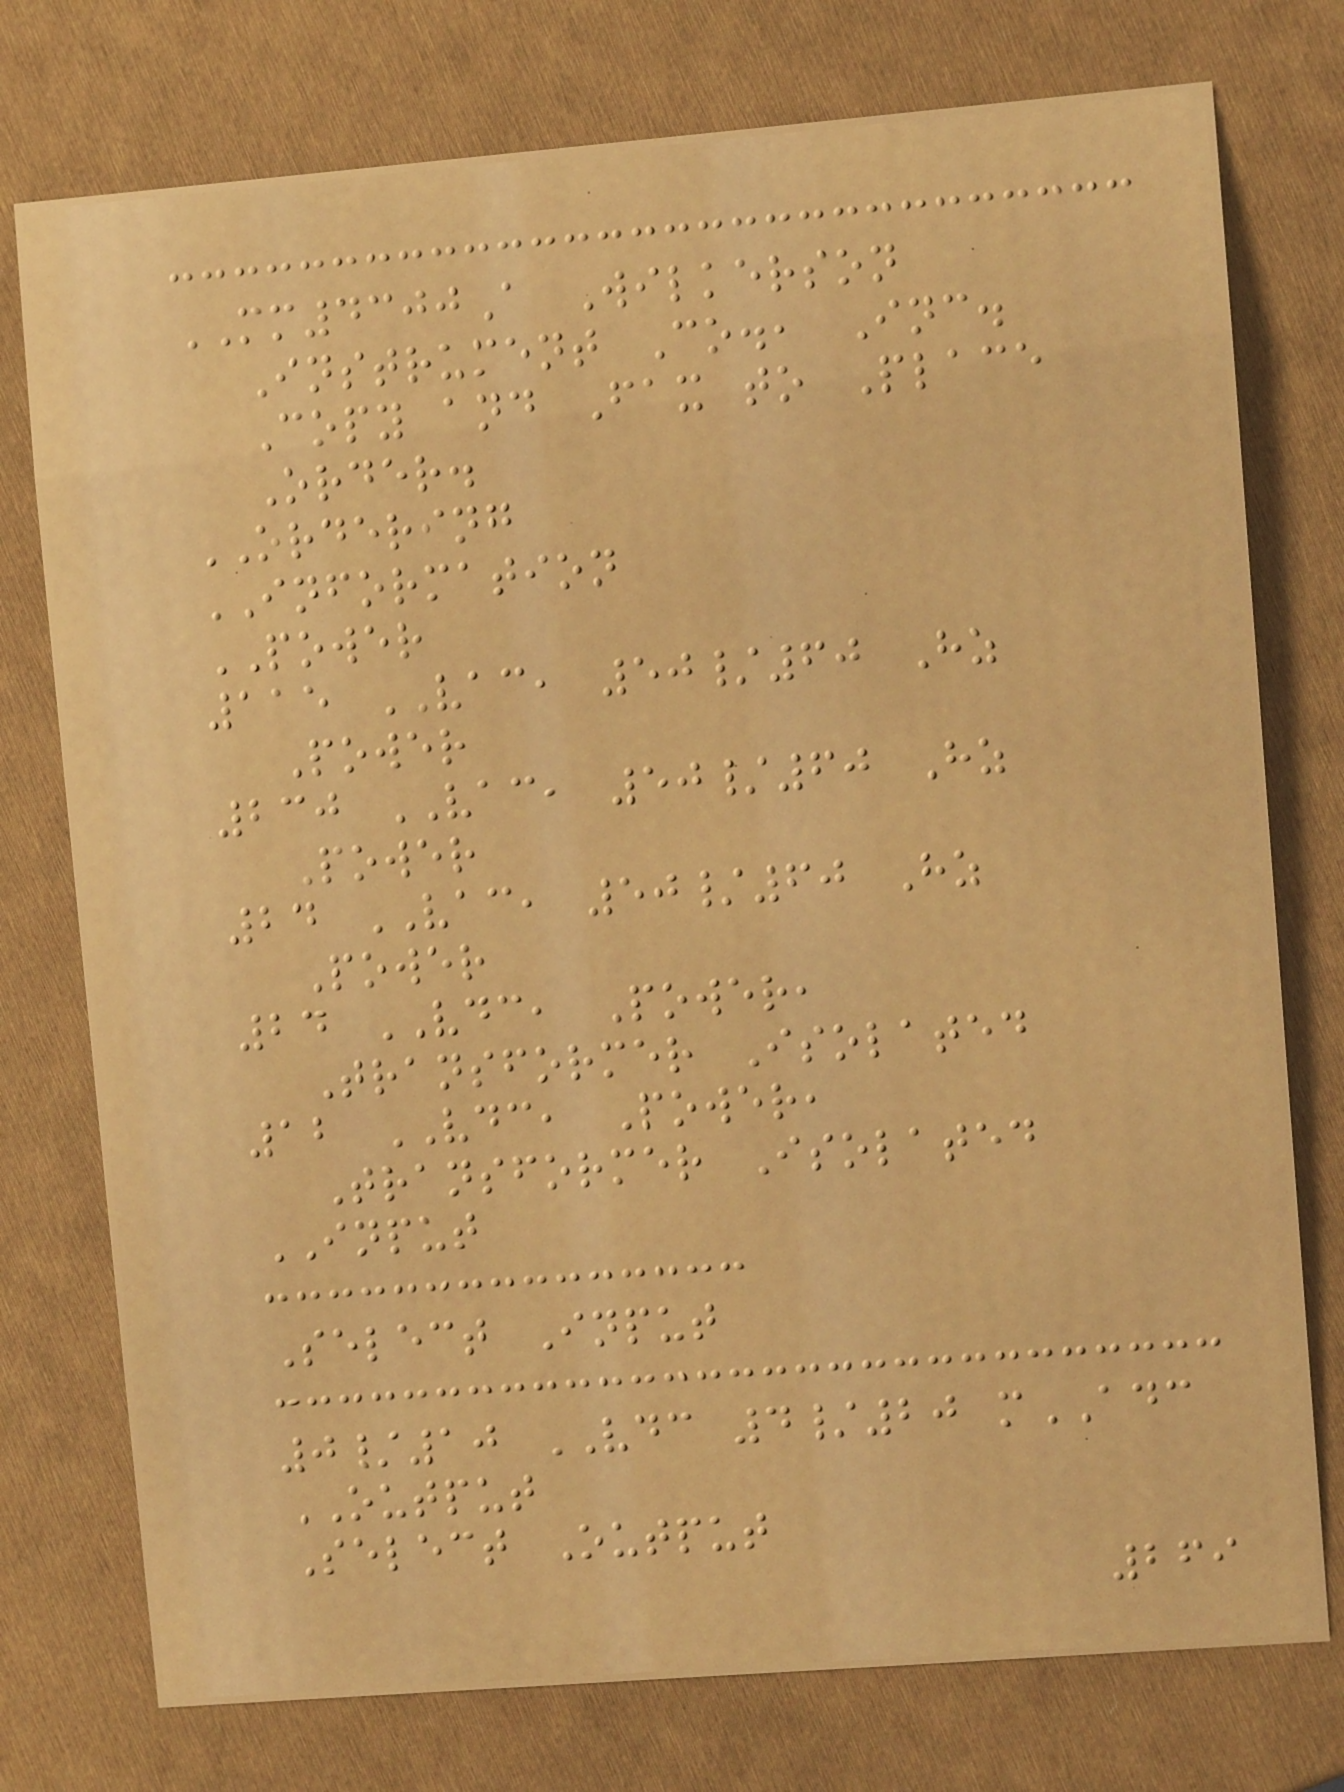MM4300A Wilkerson
Instrument Co., Inc.
Copy and Fax to Place
Order.
ORDERING
INFORMATION
POWER
115 VAC, 50/60 Hz
Power
230 VAC, 50/60 Hz
Power
24 VAC, 50/60 Hz
Power
24 VDC, Power,
Transformer Isolated
12 VDC, Power,
Transformer Isolated
INPUT
Select Input
0/10 VDC 4/20 mADC
OUTPUT
Select Output
269
